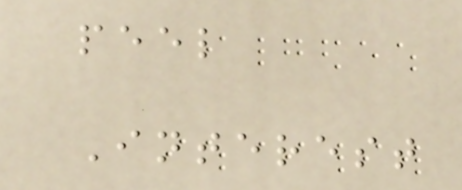peel
Interest
